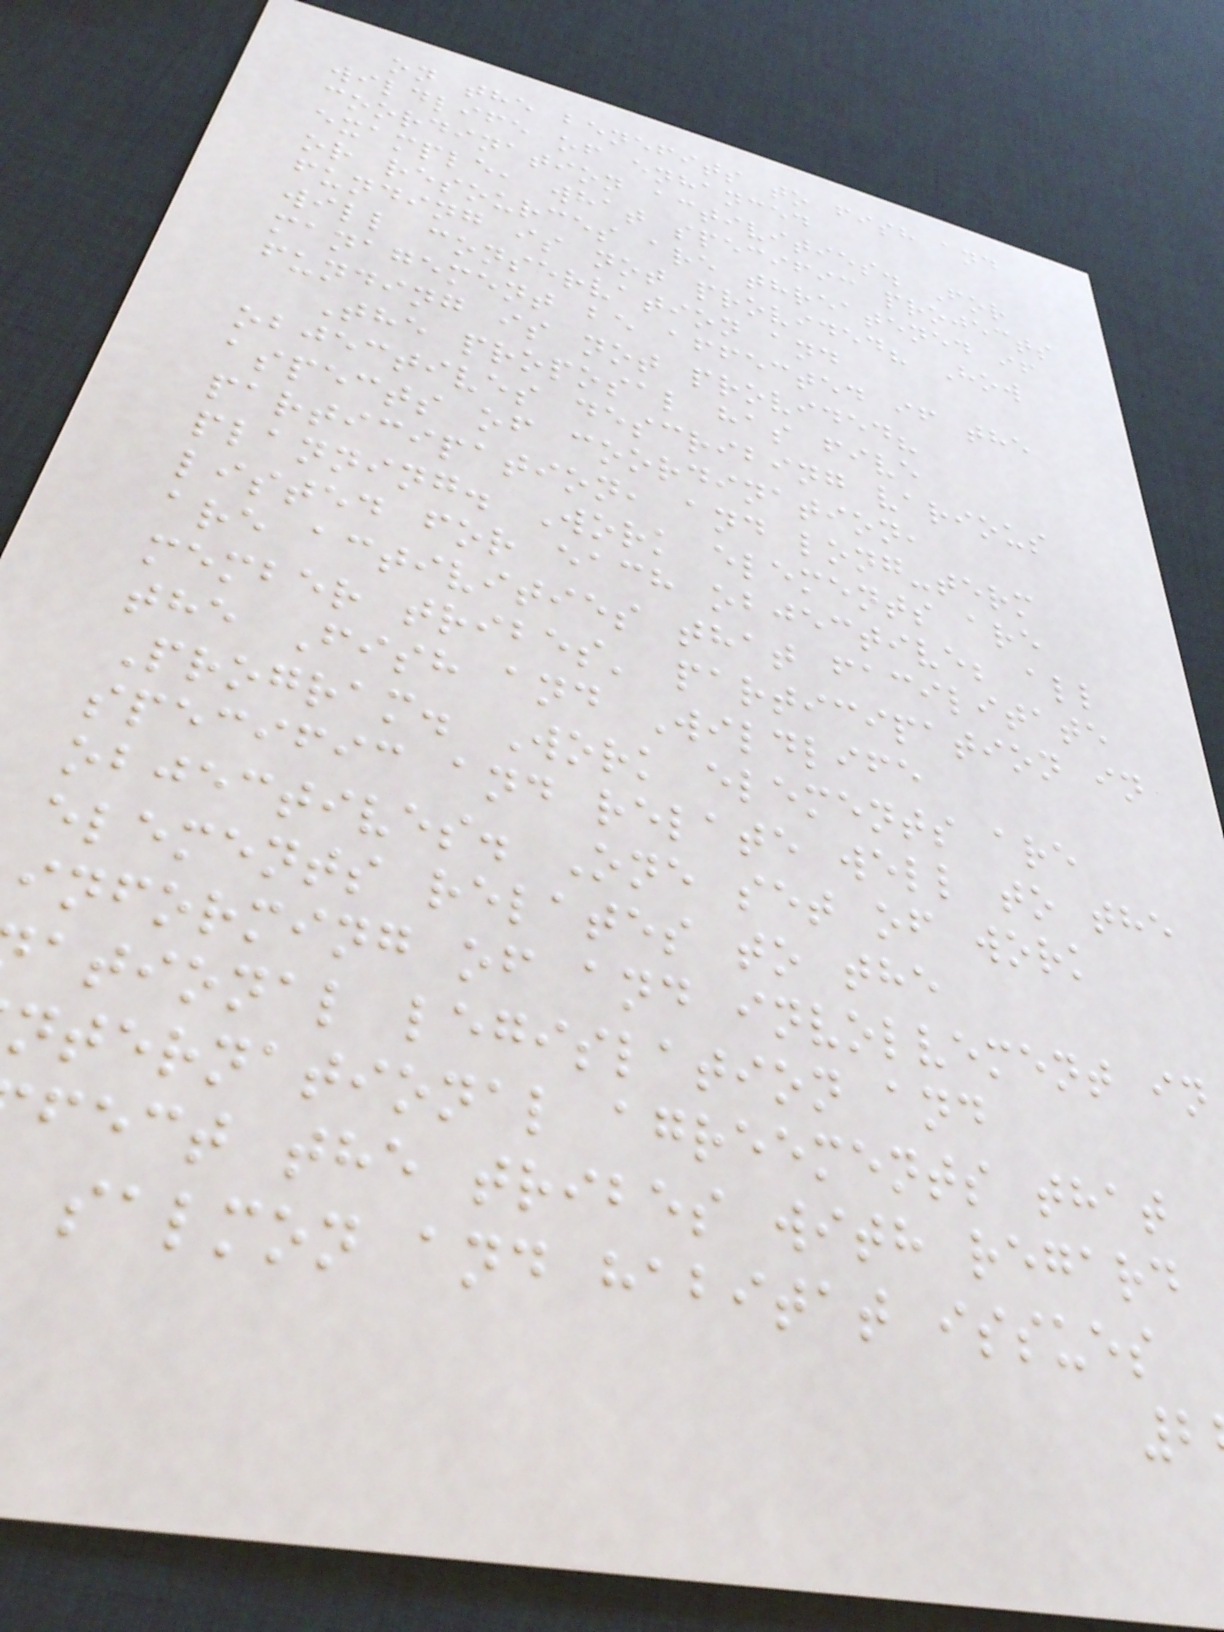on the benefits to fish and
wildlife of enhanced
coordination activities. For
example, what specific projects
or resources are threatened if
funding is not provided? How
will conservation and
management be affected if the
funding is not provided?
The proposal has five
objectives describing various
aspects of coordination,
participation, and long-term
planning. Work elements are
listed for each objective; all
are activities that facilitate
member tribes' participation in
the Fish and Wildlife
Program. Work elements are
specific and relate well to the
objectives. One set of work
elements relates to the
informing of and involvement in
ational legislation and
nternational agreements that
fect the tribes with regard
salmon and habitat issues
